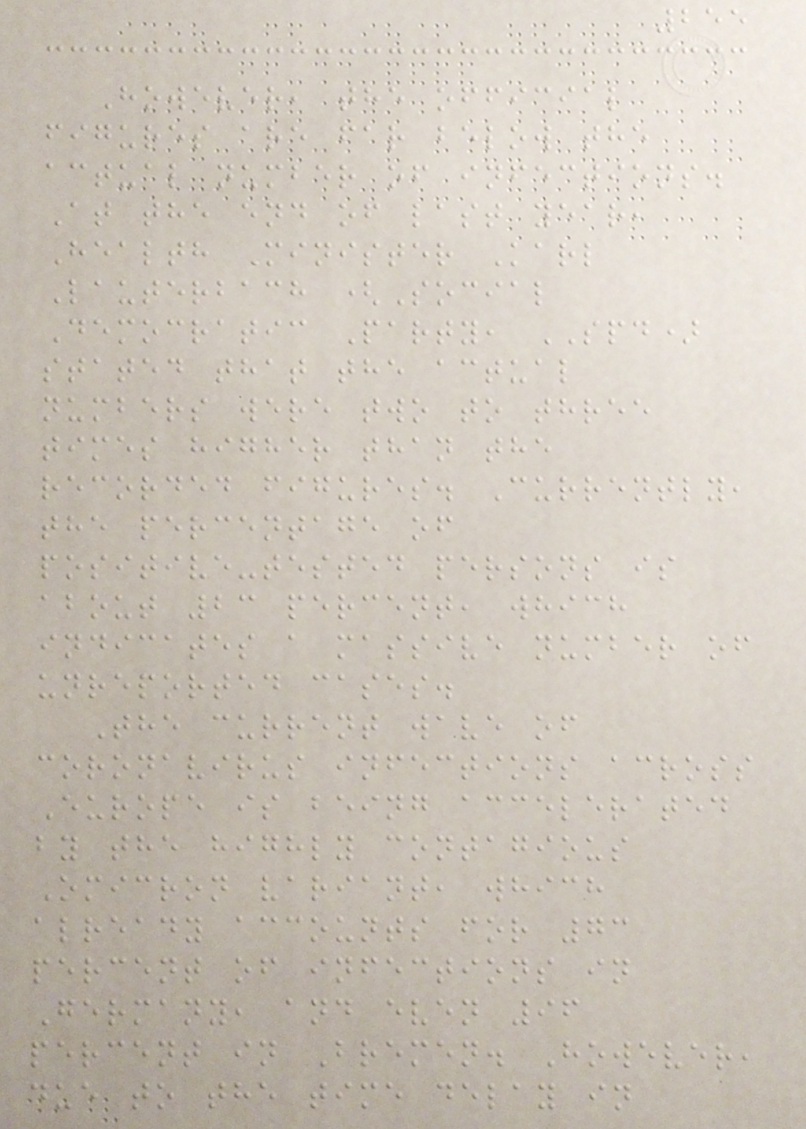255
However, the official
figures are far below the
actual number of infections.
At the end of last year,
Health Minister Karl
Lauterbach (Social
Democratic Party, SPD)
stated that the actual
numbers were two to three
times higher than the
recorded figures. Currently,
the percentage of
positive-tested persons is
about 23 percent, which
indicates a massive number of
unreported cases.
The current wave of
coronavirus infections across
Europe is being accelerated
by the highly contagious
Omicron variant, which
already accounts for 73
percent of infections in
Germany, and even 96
percent in Bremen. However,
due to the time delay in
